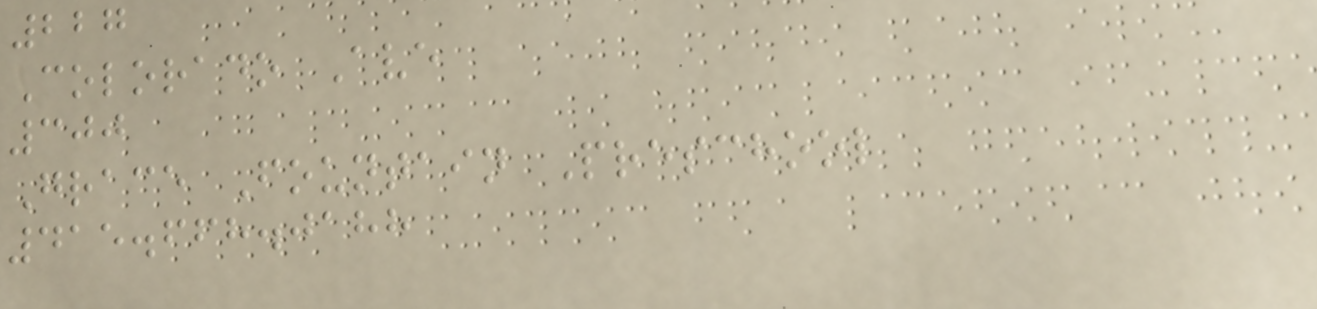227
Colorado Ave
300
Grace Fountain Preschool
415.668.0188
